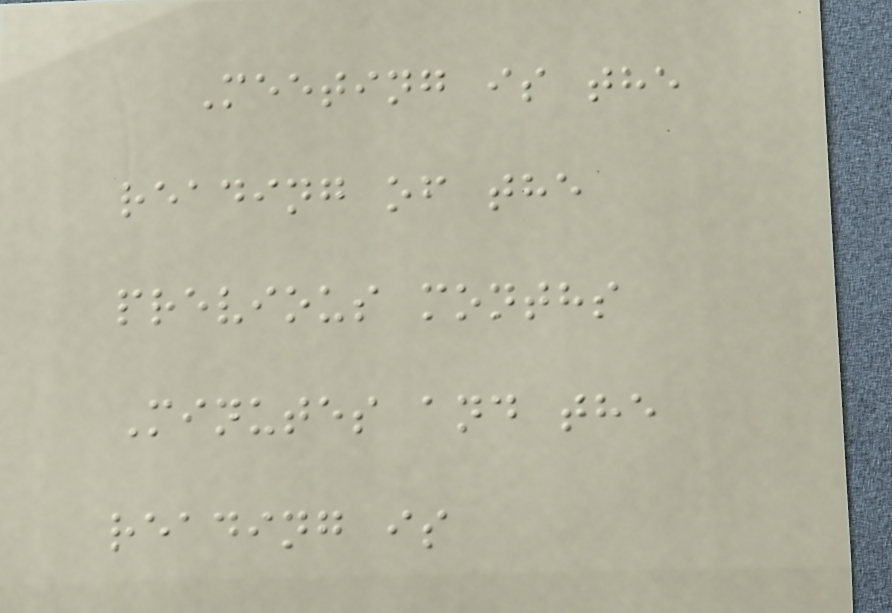Meeting is the
reading of the
previous months
Minutes and the
reading is
